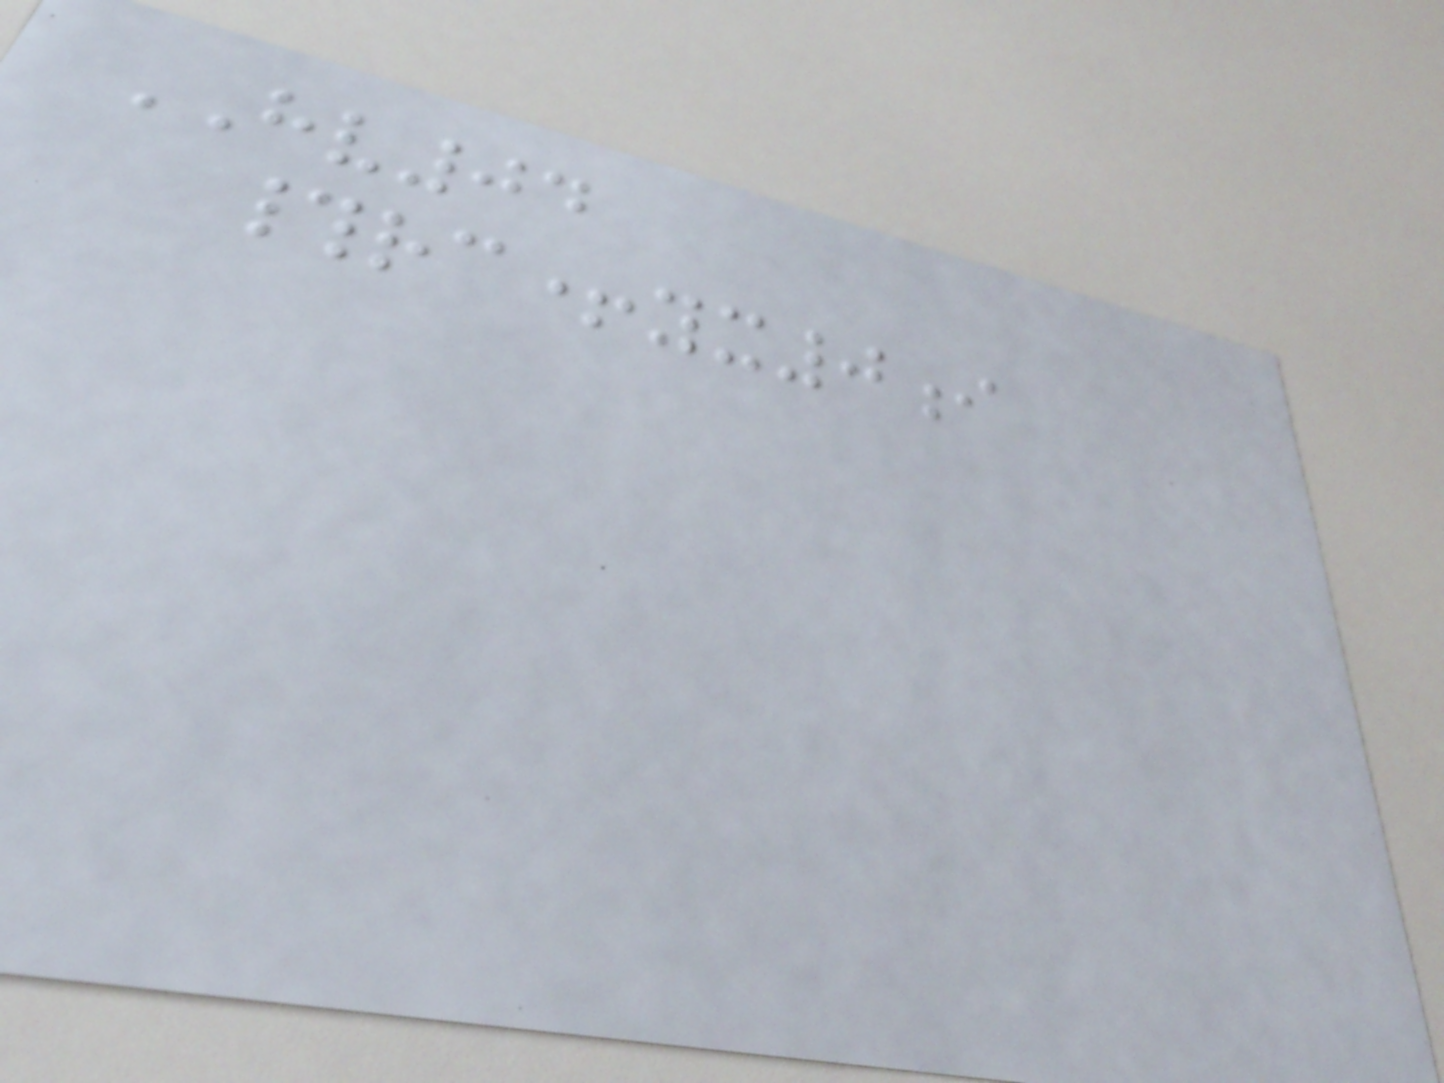HV04
#rc+yx0i
